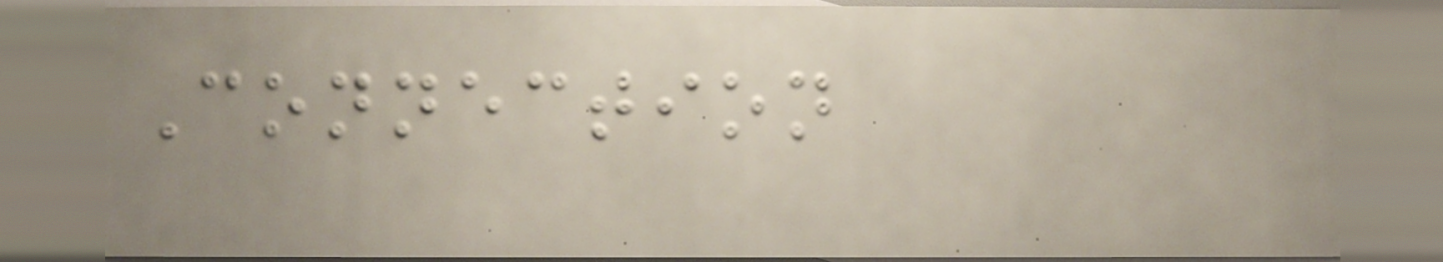Connection
